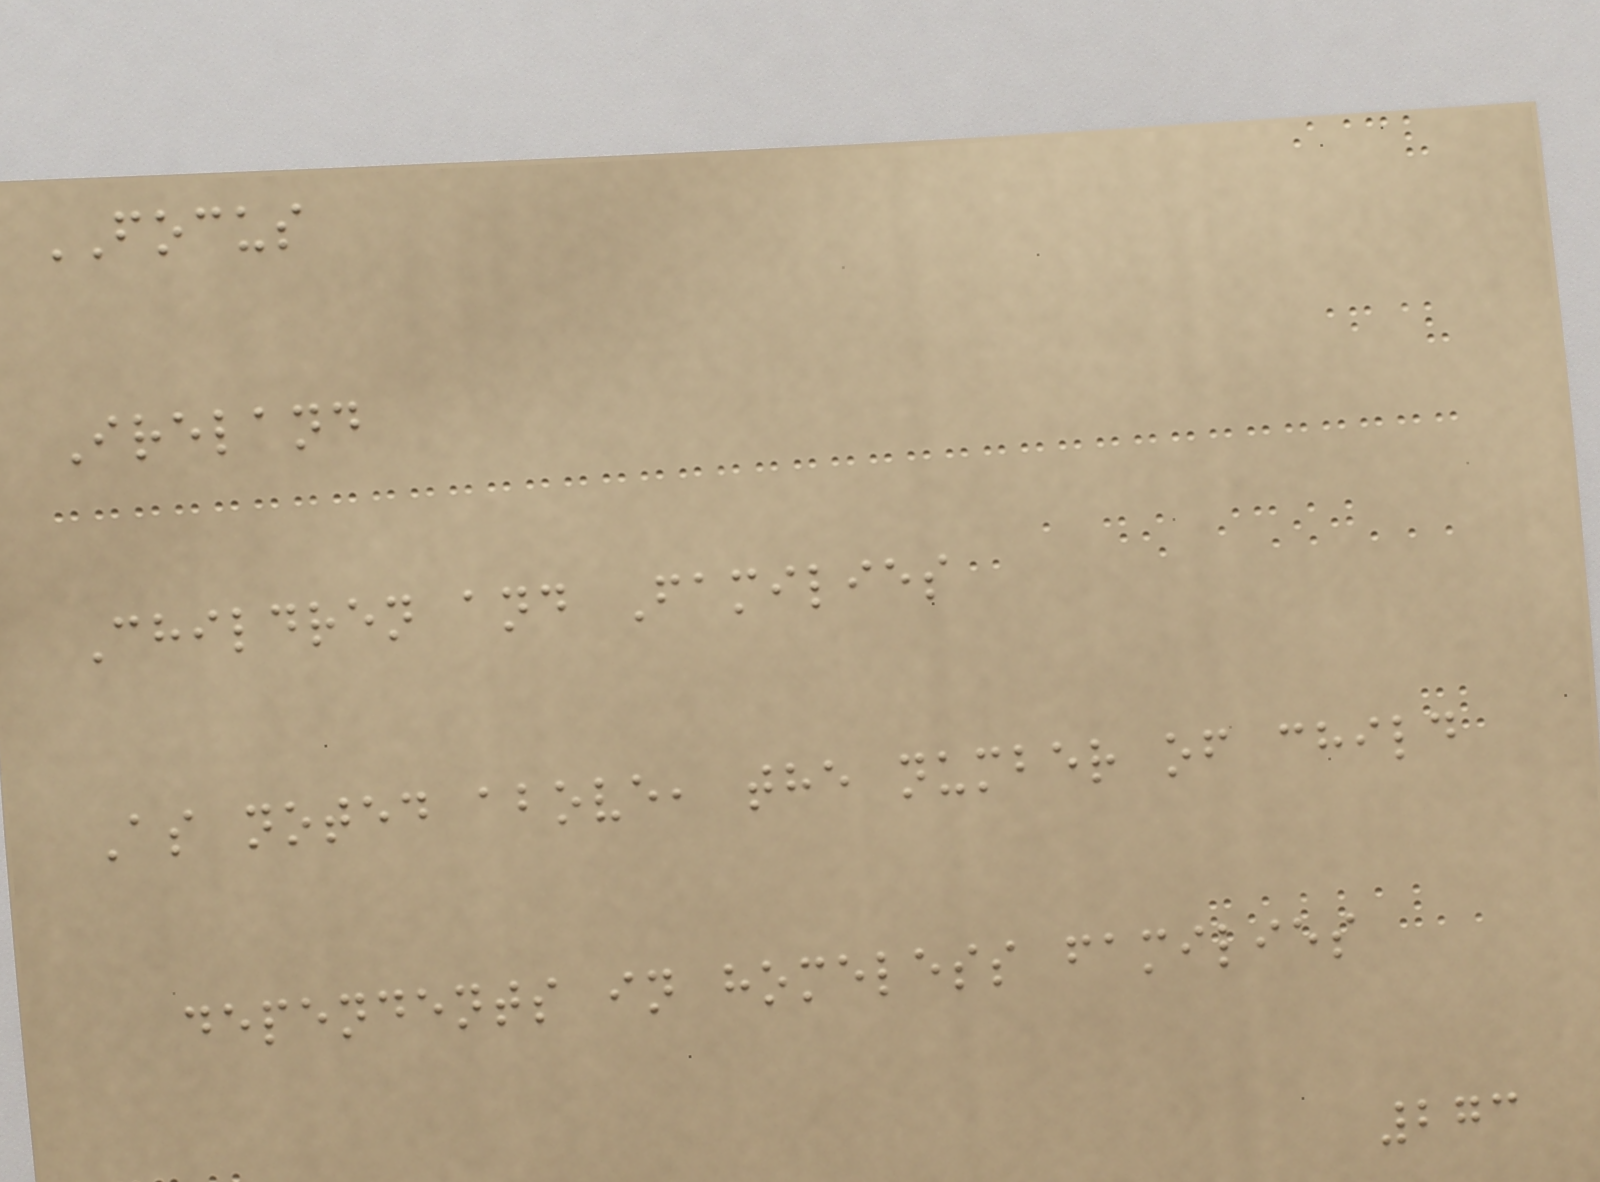FOCUS
Ireland
Children and Families
As noted above, the number of child
dependents in homeless families
273
